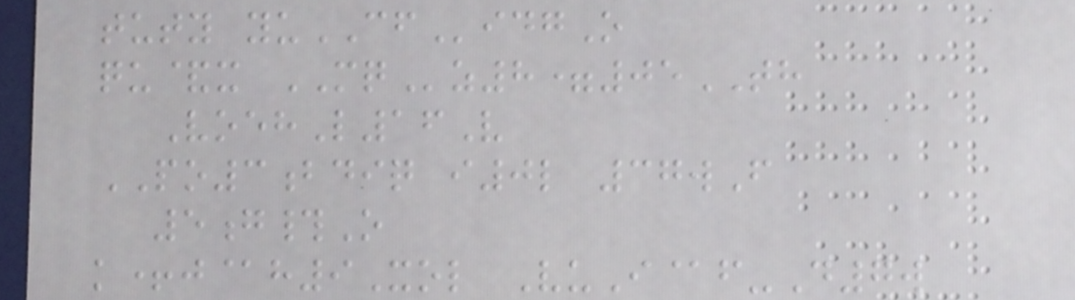tuty yuCFidgO
qu&x MQz8=05TH
VoehL16V
PO3bdiq i0l 37wF
5g#O
k+j@h9Xol VuI@f-D7w
